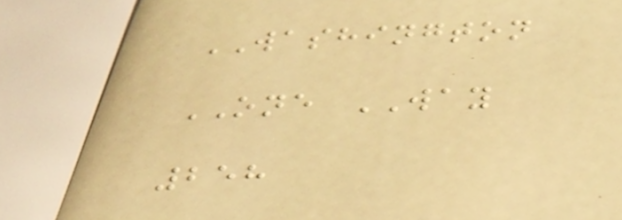WASHINGTON
ONE WAY
258
